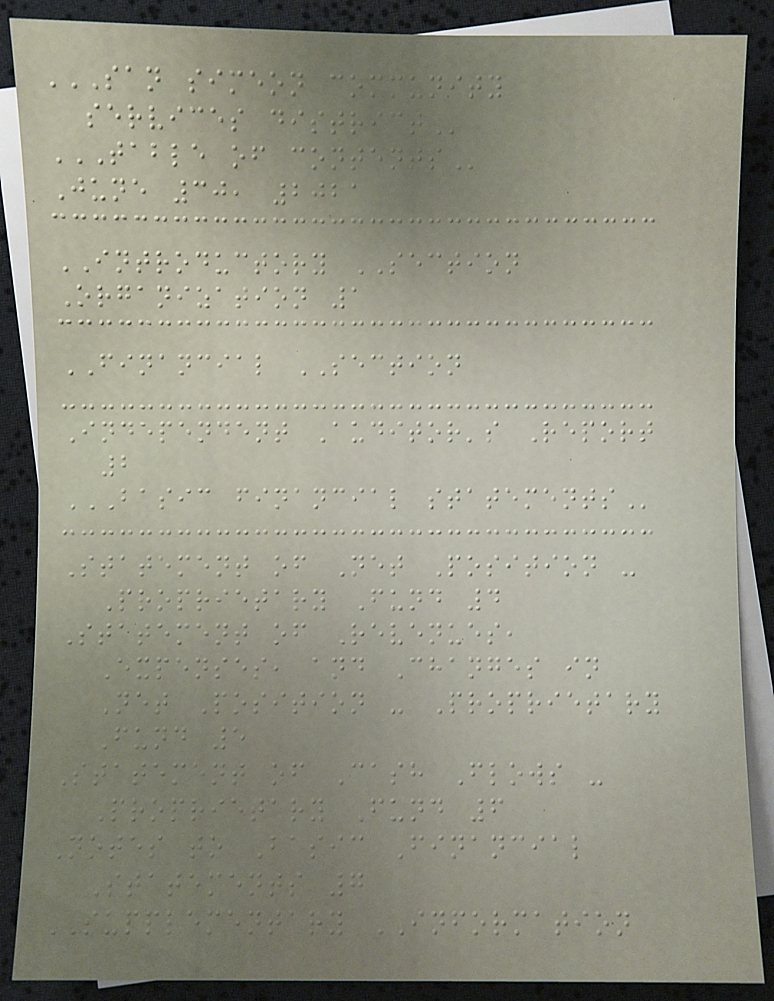SAN SIMEON COMMUNITY
SERVICES DISTRICT
TABLE OF CONTENTS
June 30, 2021
INTRODUCTORY SECTION
Organization 1
FINANCIAL SECTION
Independent Auditor's Report
2
BASIC FINANCIAL STATEMENTS
Statement of Net Position -
Proprietary Fund 4
Statement of Revenues,
Expenses, and Changes in
Net Position - Proprietary
Fund 5
Statement of Cash Flows -
Proprietary Fund 6
Notes to Basic Financial
Statements 7
SUPPLEMENTARY INFORMATION
